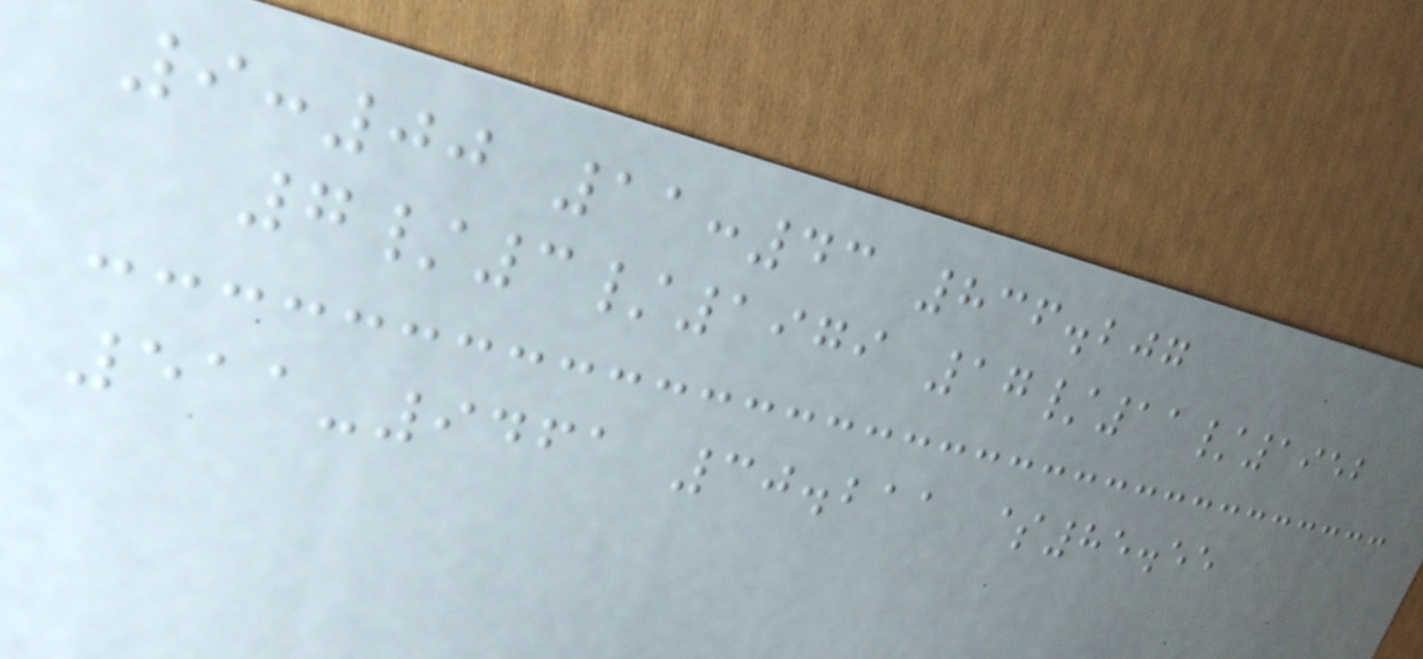9:00 11:43 836.207
7/3/1979 17/11/1952
511-9461 30.211 $85.55
